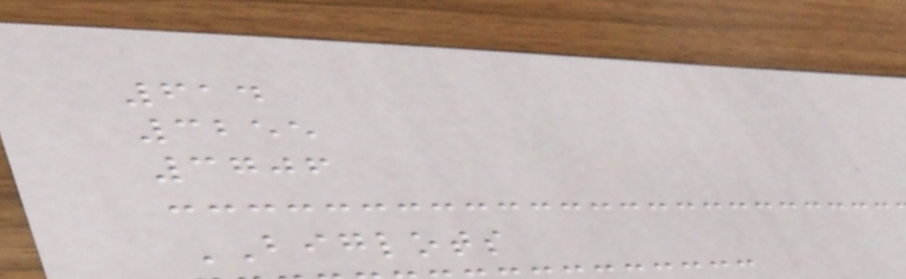614
3255
3706
BIGLOTS
